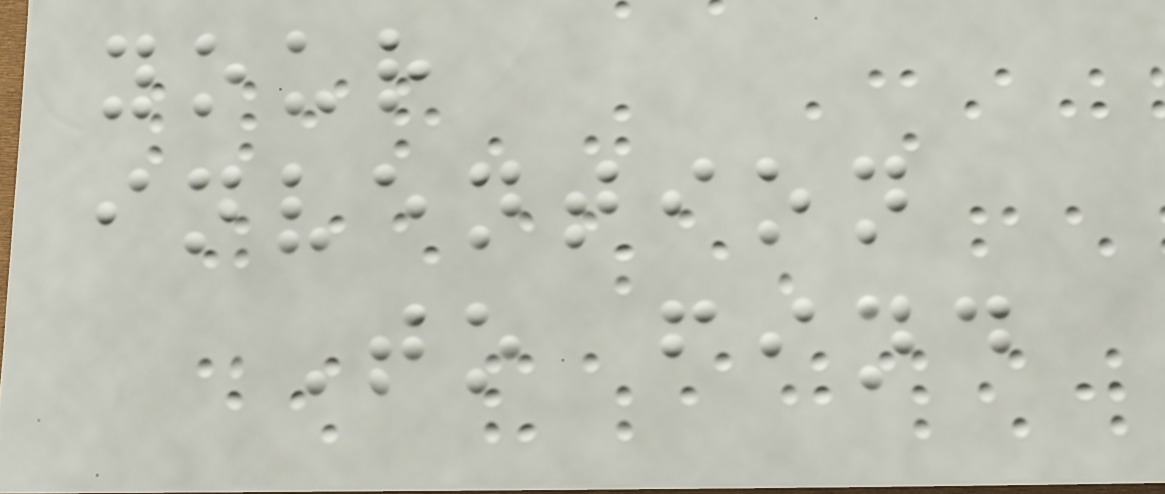your
invention
To find
